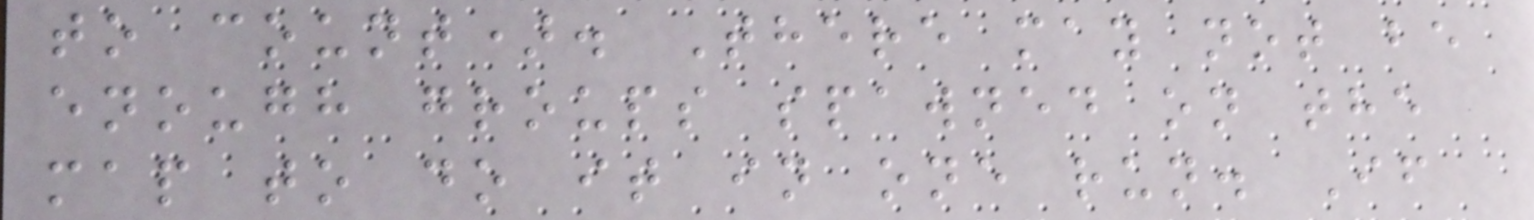to count). There may not be
enough groups spawned on the
map to do it in one run. If
